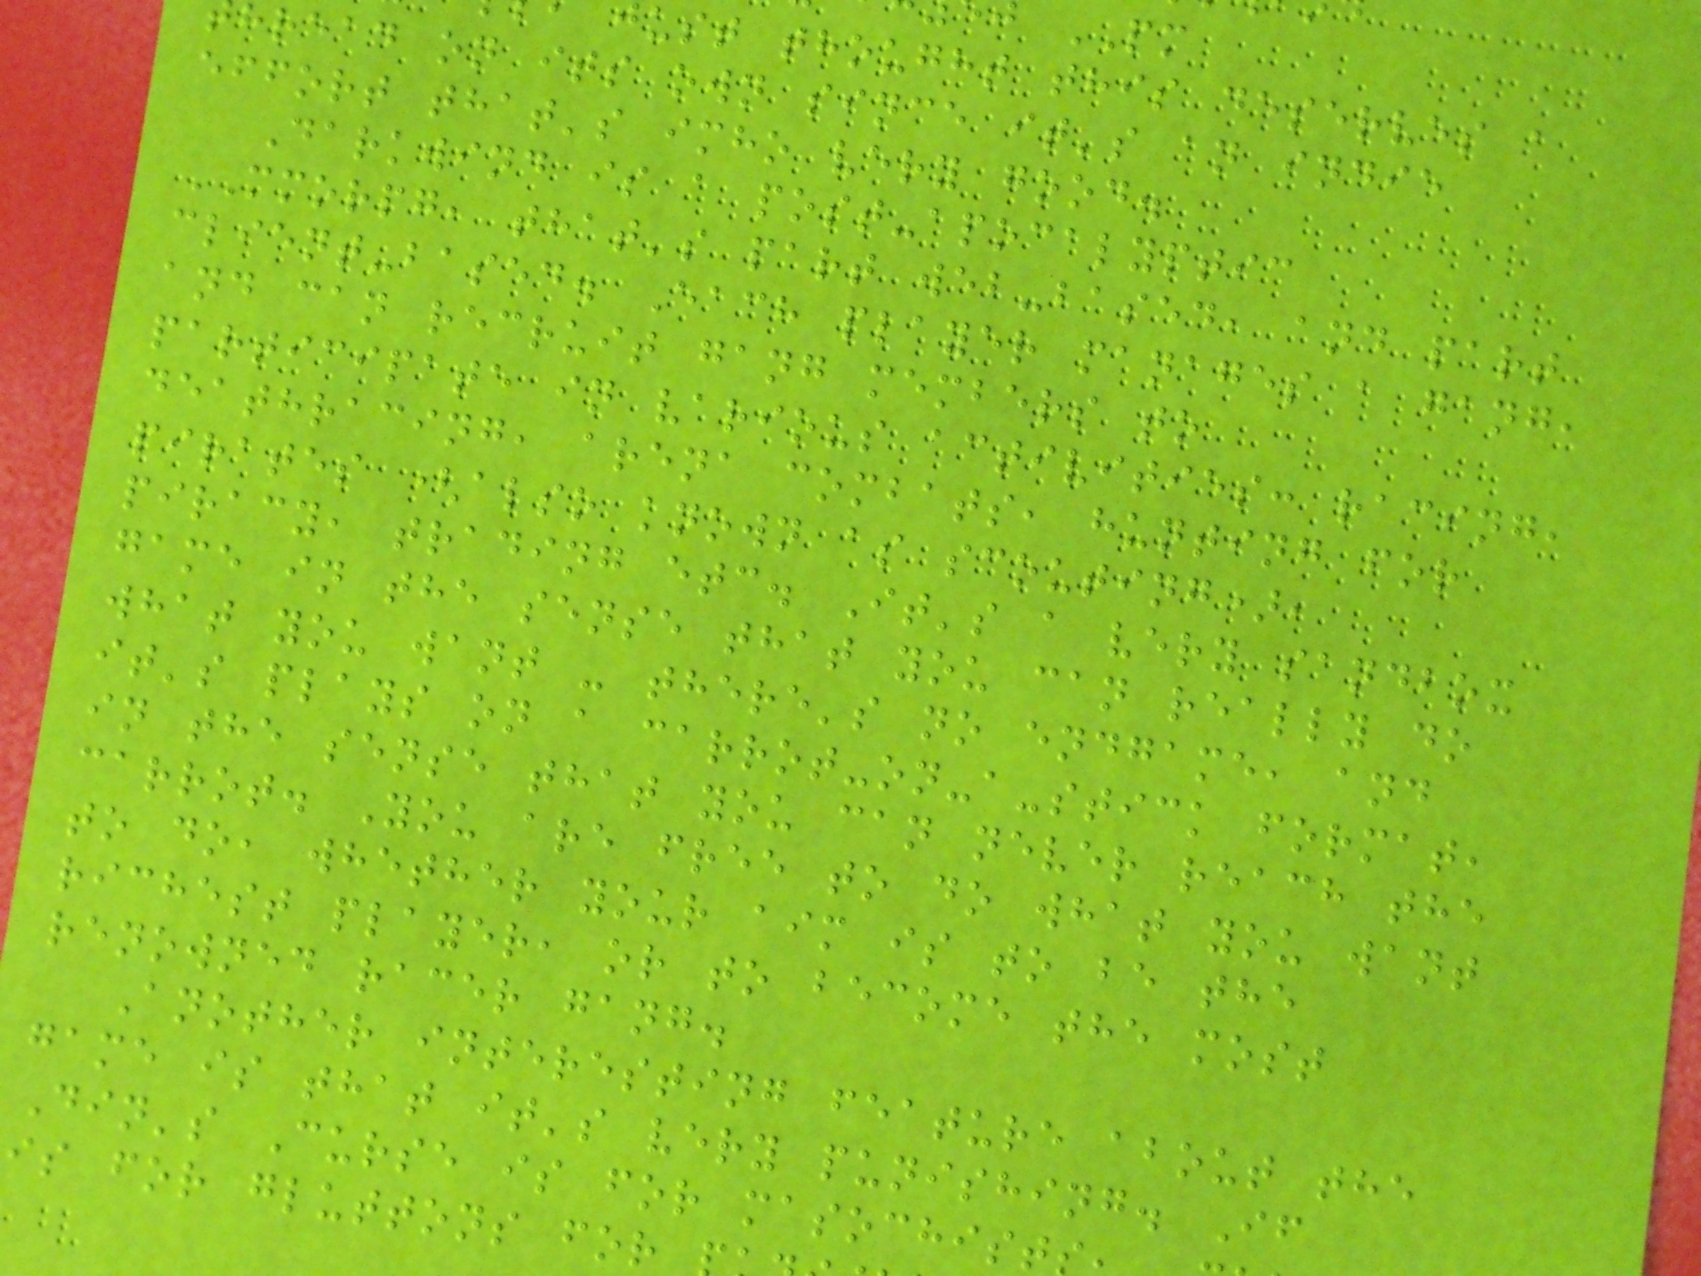ust thought this deserves a
hread on its own since it's an indie
effort that's imho very good.
Darkwind is a post-apocalyptic
MMORPG, that's part web-based, and part
client-based. Each player manages a gang,
and can recruit gang members to
participate in various activities: racing,
deathracing, arena combats, hunting for
pirates (also known as scouting),
piracy, trading etc. It's a very sandbox
game in the sense that you can really do
what you want - there's no endgame, and
it's plays on a carrot-on-a-stick format,
in the sense that you can never reach the
carrot. You are free to do what you want
to do, whether your aim is to be the
richest player, or to become the most
renowned racer gang.
Another interesting feature about the
game is that it's very punishing. If
Din's Curse is for masochist
is for gluttons for
